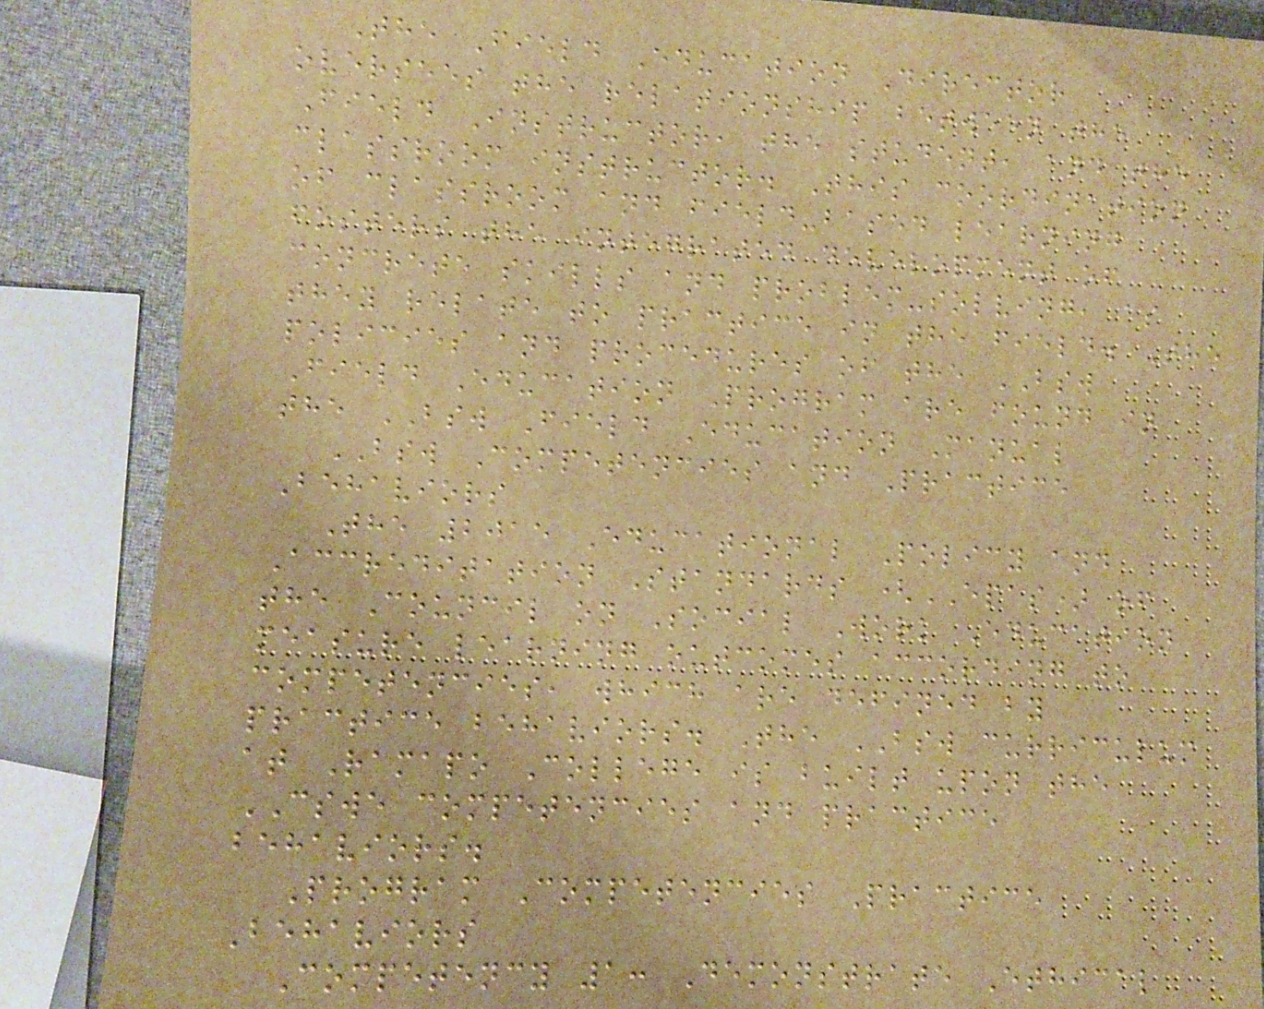The Field Education Director
oversees the relationship between the
Field Instructor, the student, and the
classroom instructor. This coordination
of classroom and field-based learning
fosters the integrated development of
concrete skills and problem-solving, as
they relate to practice in the field. The
policies and procedures of the BSW
Field Education Program are found in
the BSW Field Education Manual
BSW Competencies and Practice
Behaviors
The 2015 Educational Policy and
Accreditation Standards (EPAS) of
the Council on Social Work Education
measure learning outcomes according to
competencies, which are defined by
practice behaviors. The BSW curriculum
at Ramapo College is built upon the
CSWE competencies and practice
behaviors.
Program Competencies Practice
Behaviors
Competency 1: Demonstrate Ethical
